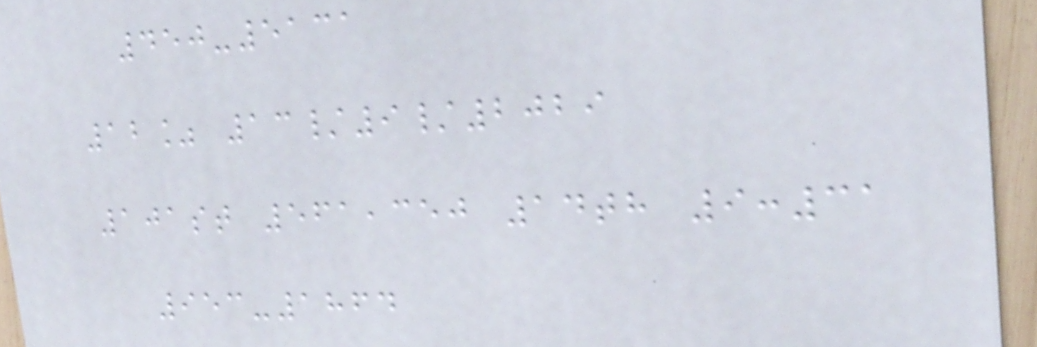450-5131
12% 13/9/2029
101st 561,350 14th 9:31
953-1864
